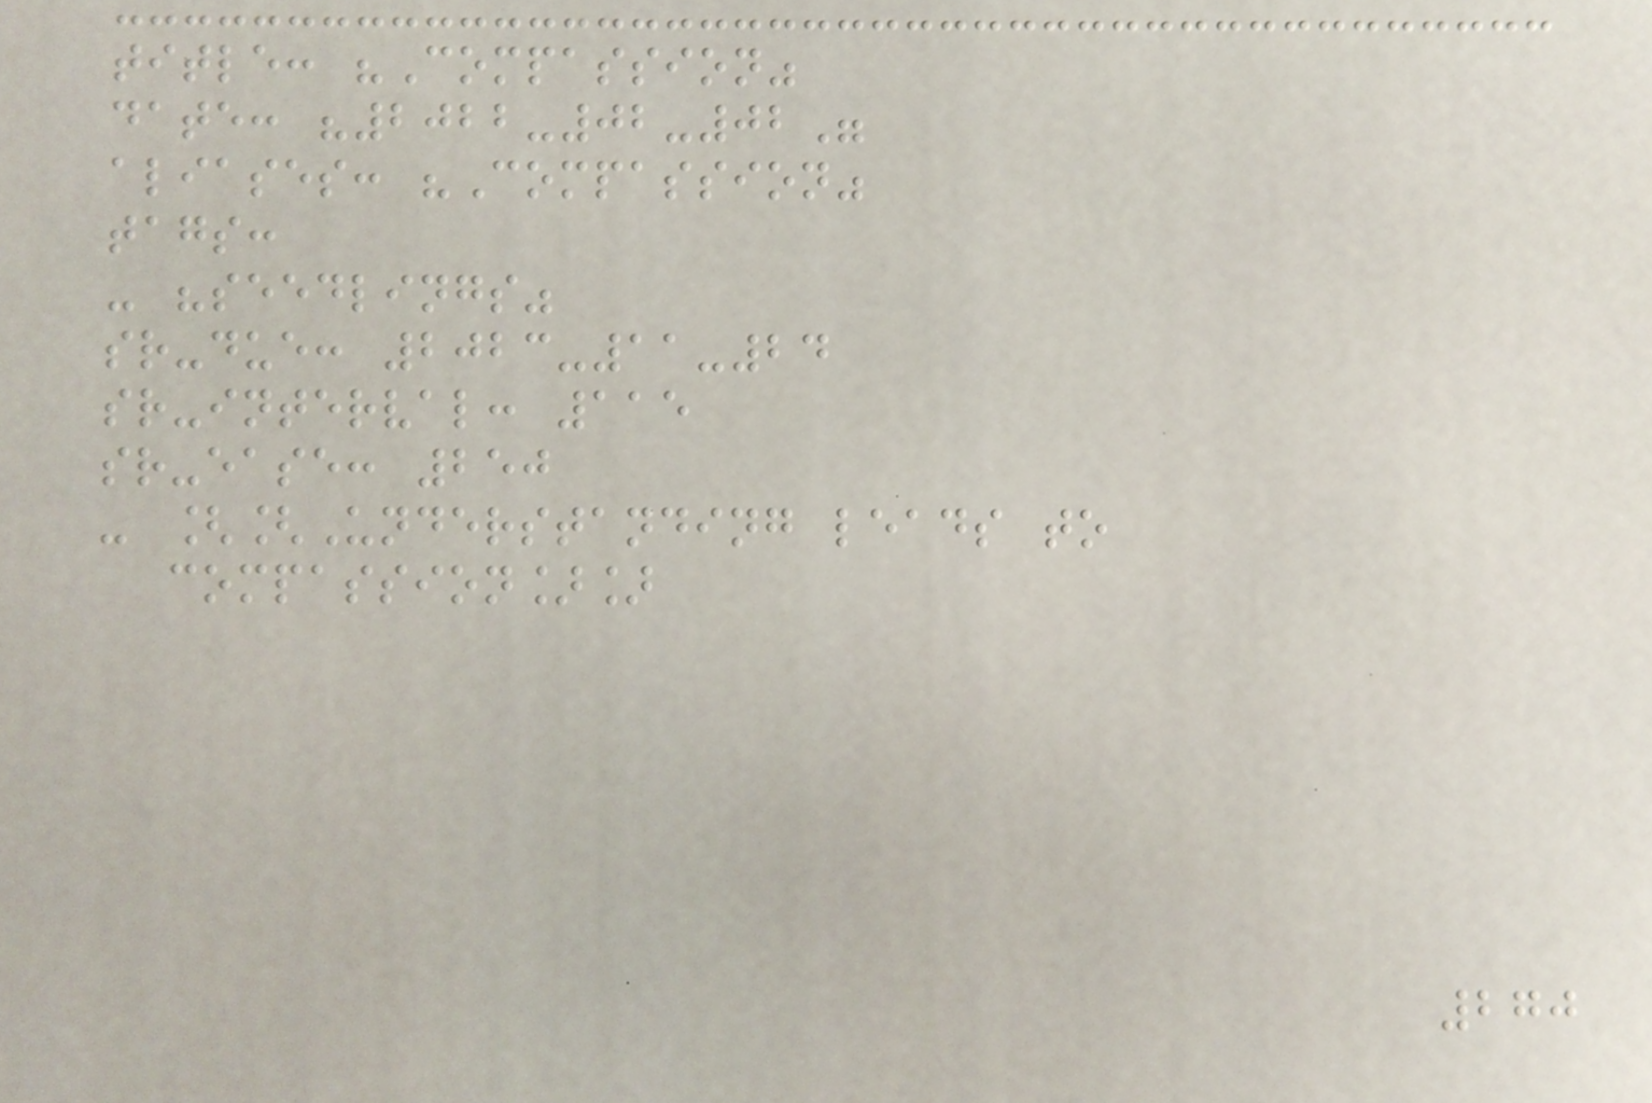title: "Compassion"
date: "2022-02-02"
aliases: "Compassion"
tags:
- "seedlings"
sr-due: 2023-11-24
sr-interval: 115
sr-ease: 250
- [[Understanding leads to
compassion]]
270
